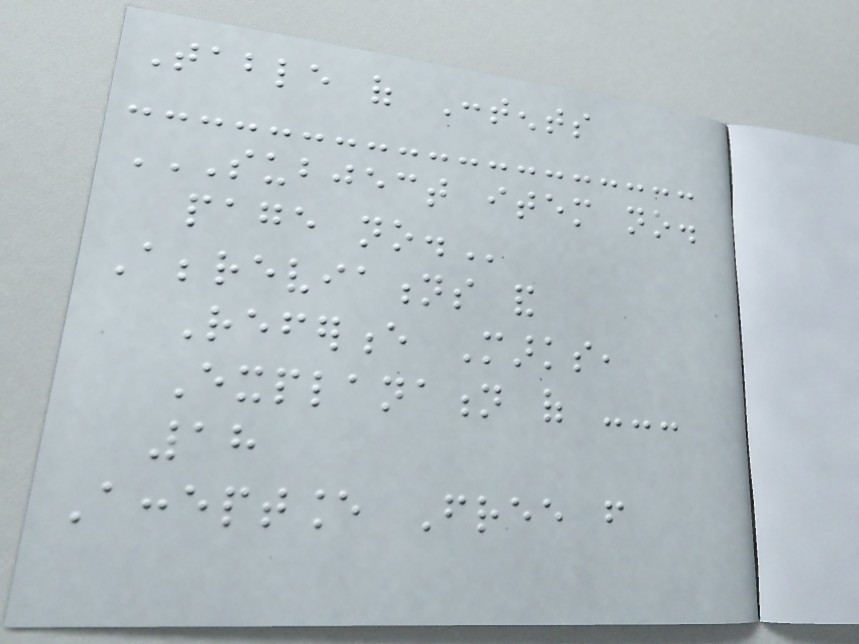Table of Contents
SUBJECT ITEM NO.
PAGE NO.
Abbreviations and
Reference Marks,
Explanation of ---
18
Acceptance Free from
